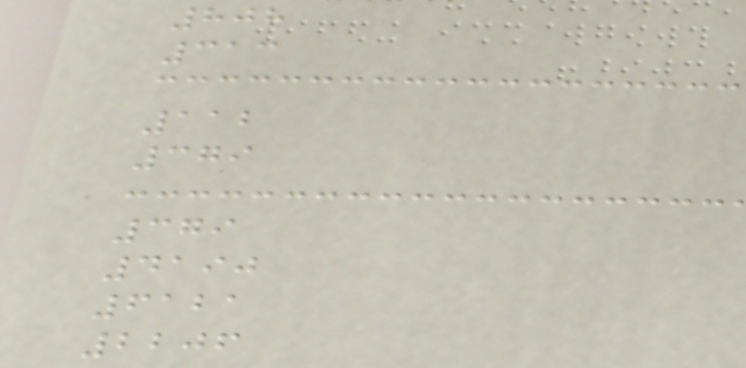808
313
112
379
379
4190
6121
2206
